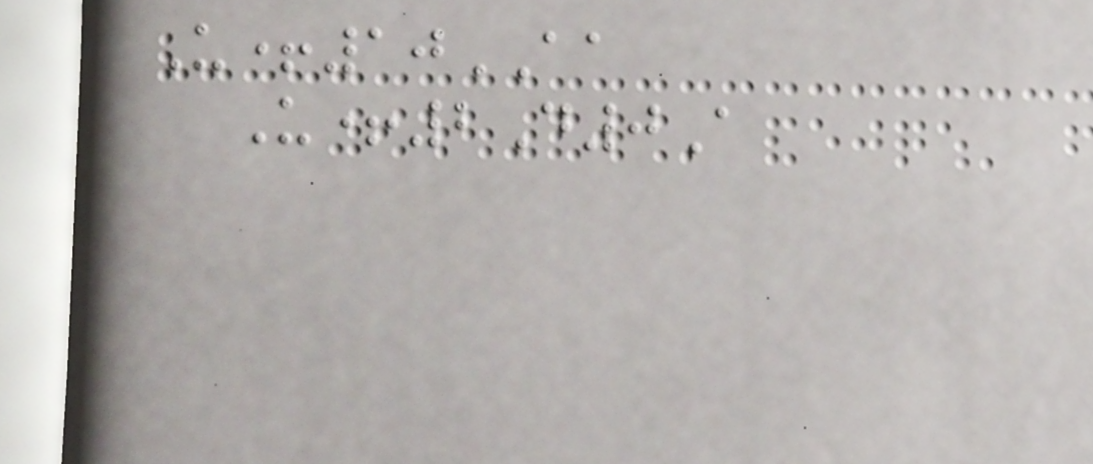U+10AA
U+2D0A
